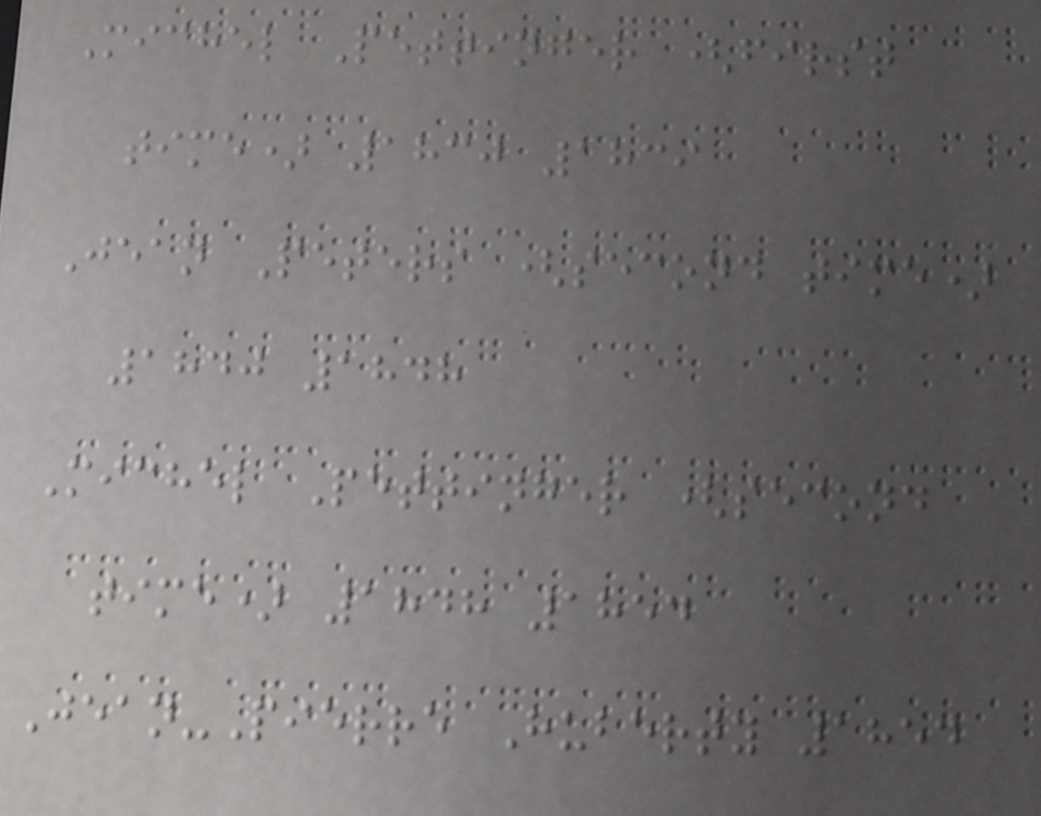Michel Pettinger (first
time) 1830 1839
Jean Peters (second time)
1840 1848
Michel Pettinger (second
time) 1848 1854
Jean-Pierre Huberty 1854
